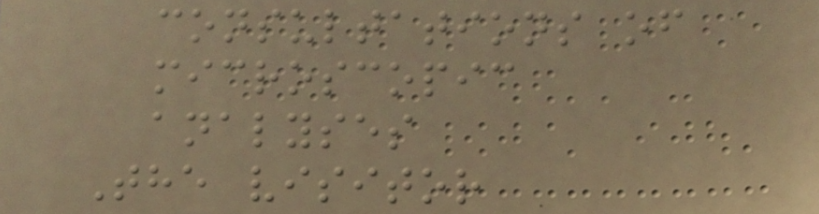consultations of
microscopic
analyses
The visitor
